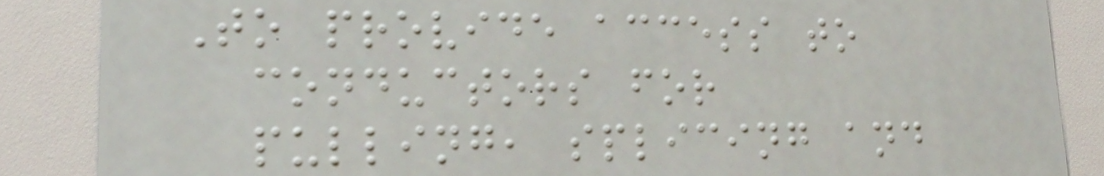To provide access to
conductors for
pulling, splicing and
